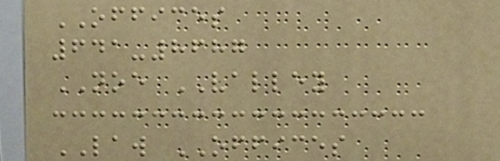OFFICES
641-8687
NOE VALLEY
LAW OFFICES
